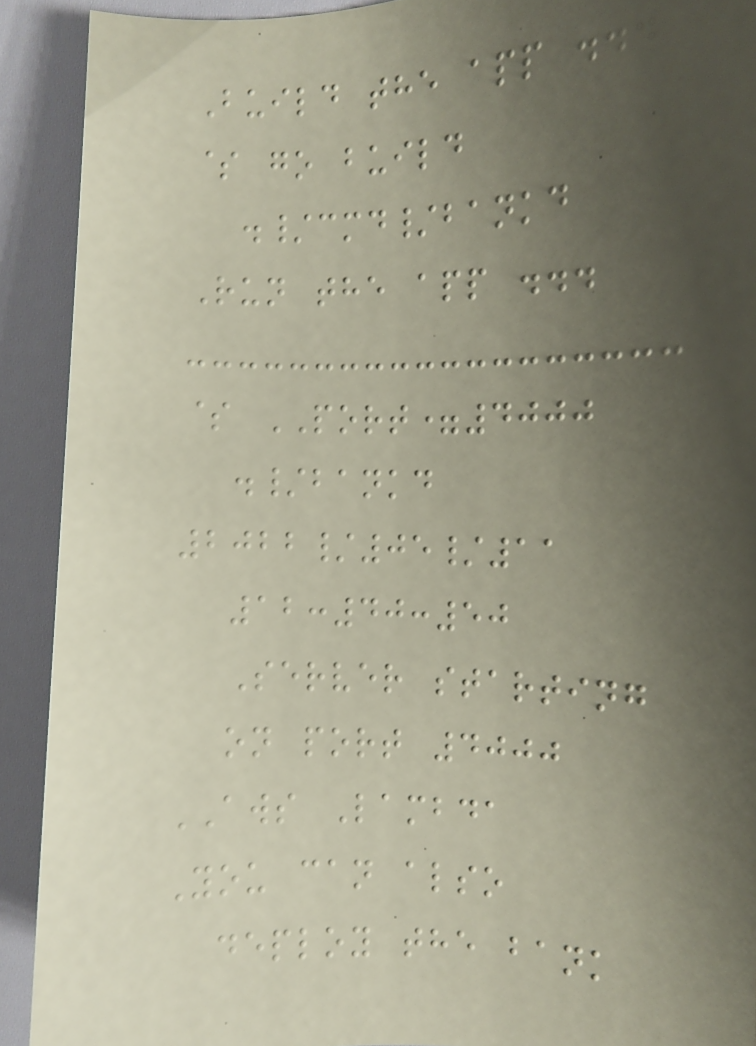Build the app ...
$ go build
./cmd/bankd
Run the app ...
$ PORT=4000
./bankd
2022/05/11
12:40:50
Server starting
on port 4000
AWS Lambda
You can also
deploy the bank
